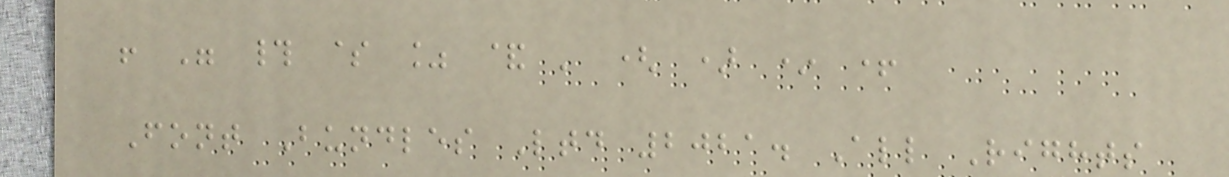! " # $ % & ' ( ) * +
Font Bundles Ltd 2021. All Rights
